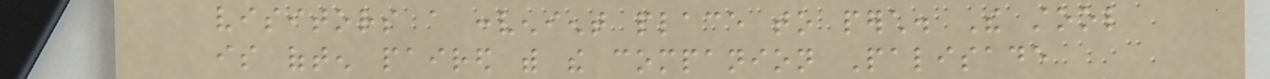visitors a convenient place to perch. The stool
is often paired with the companion Palisade
